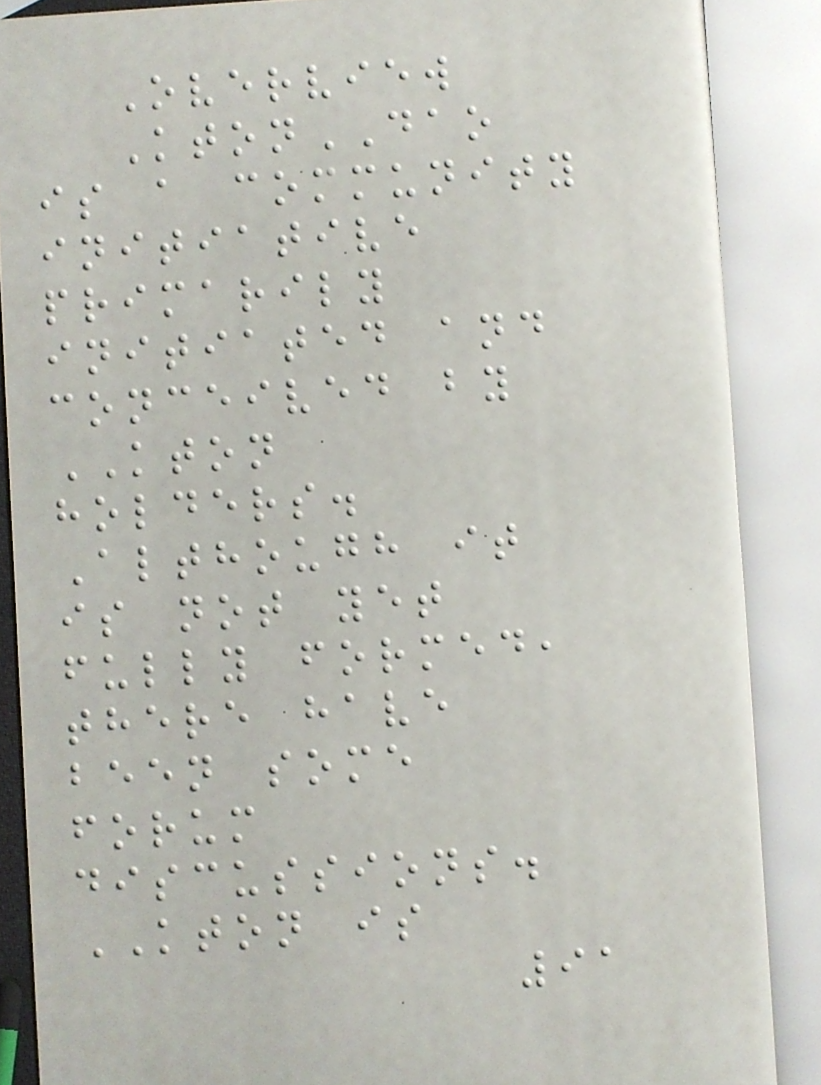Overview
KtonDAO
is a community
initiative
primarily
initiated and
conceived by
KTON
holders.
Although it
is not yet
fully formed,
there have
been some
forum
discussions.
KTON is
91
